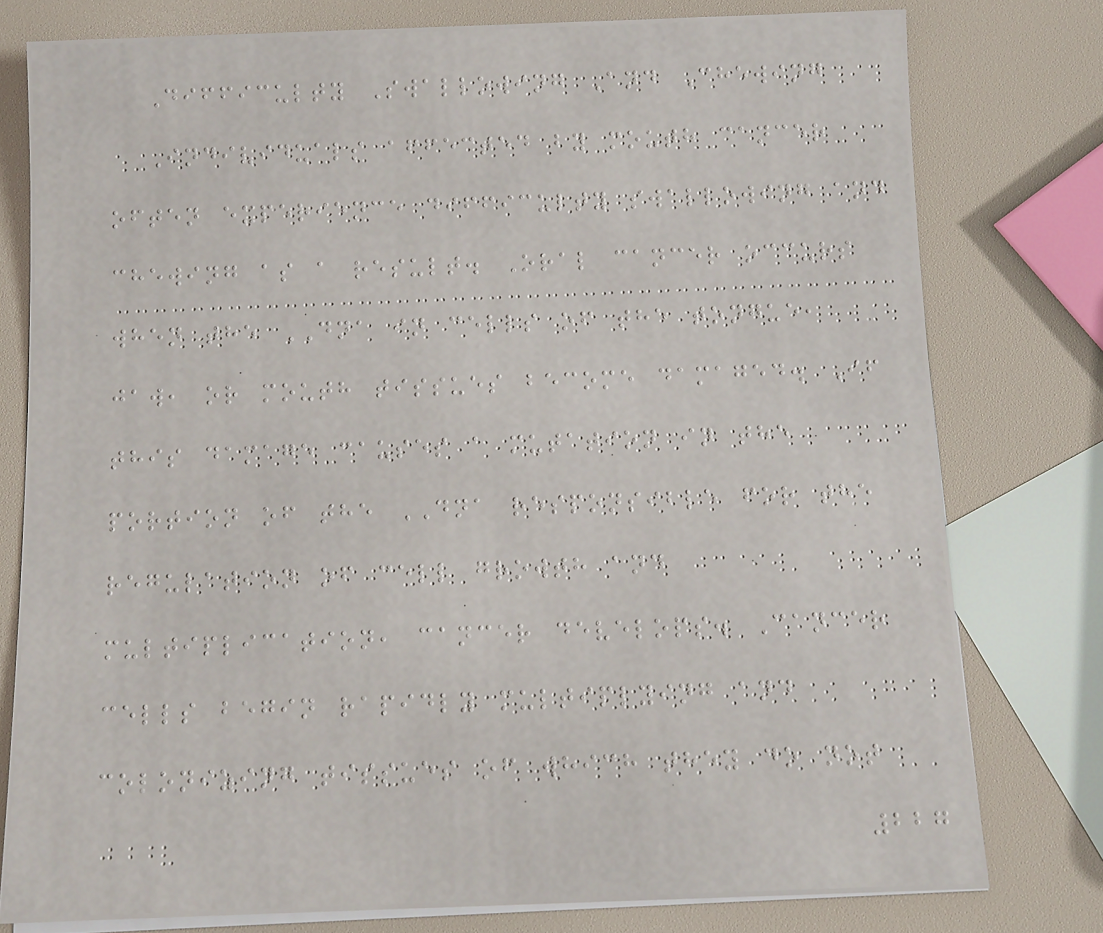Difficulty Swallowing And Chewing
Individuals affected by mouth cancer
often experience difficulty swallowing and
chewing as a result. Oral cancer occurs
when the DNA in cells of the tongue,
jaw, or mouth tissues become damaged. If
this damage causes a mutation in the
portion of the DNA responsible for the
regulation of cell growth and
multiplication, cancer develops. Cancer
cells begin rapidly multiplying and
colonizing tissues of which they do not
227
